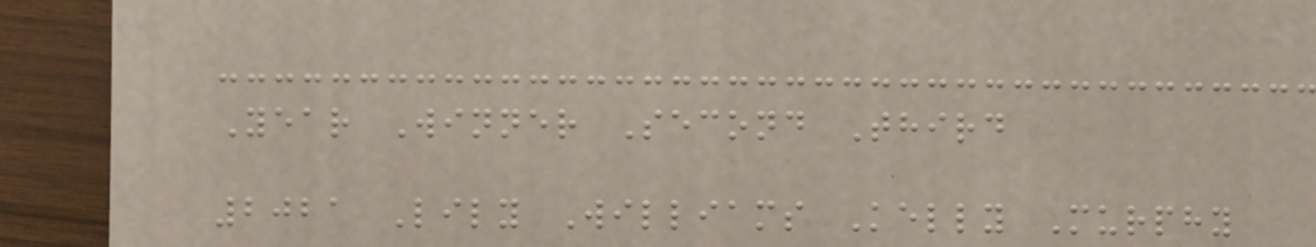Year Winner Second Third
2021 Lily Williams Kelly Murphy
